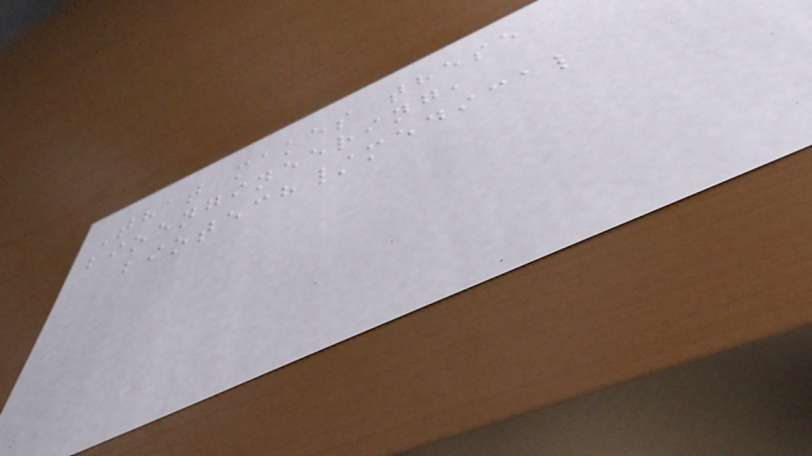That makes these
bioengineering,
biotech/medical
